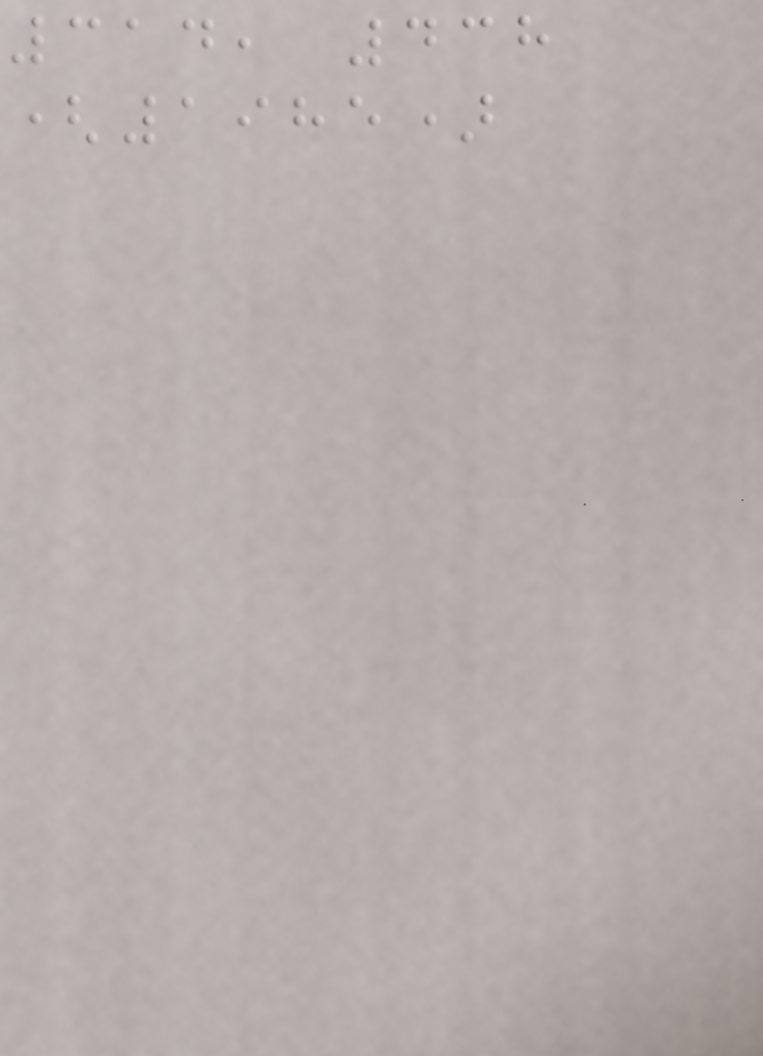314, 438
(1985)
